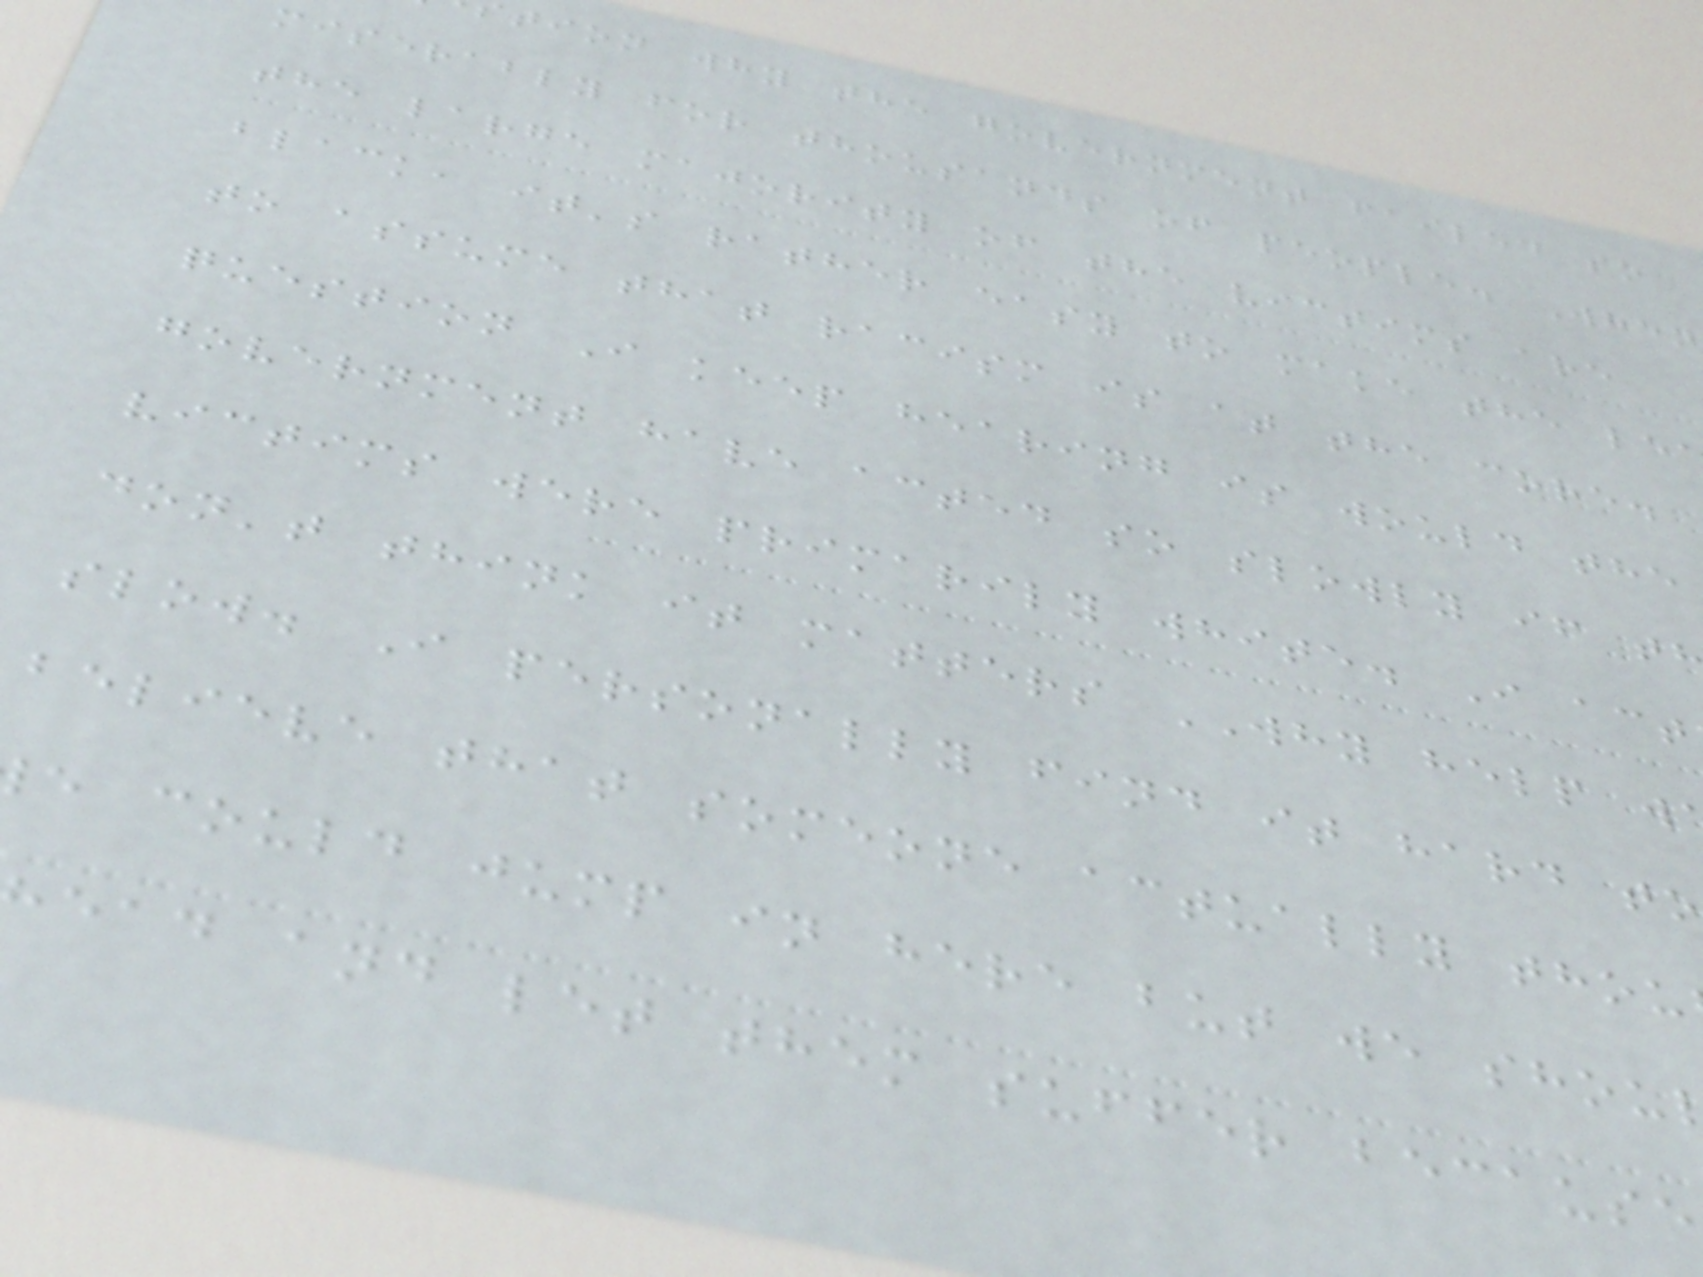tion why the government failed so
miserably for thousands of people. When
the large majority of the victims are
black, it's rather easy to make the le
to assume that racism is at the core.
question I keep hearing is would the
government have acted so slowly if t
victims were primarily white. I act
don't think it matters WHY help w
slow. I personally find it hard to
believe that someone actually thou
e could jump in here but we shou
ead and let them suffer because
